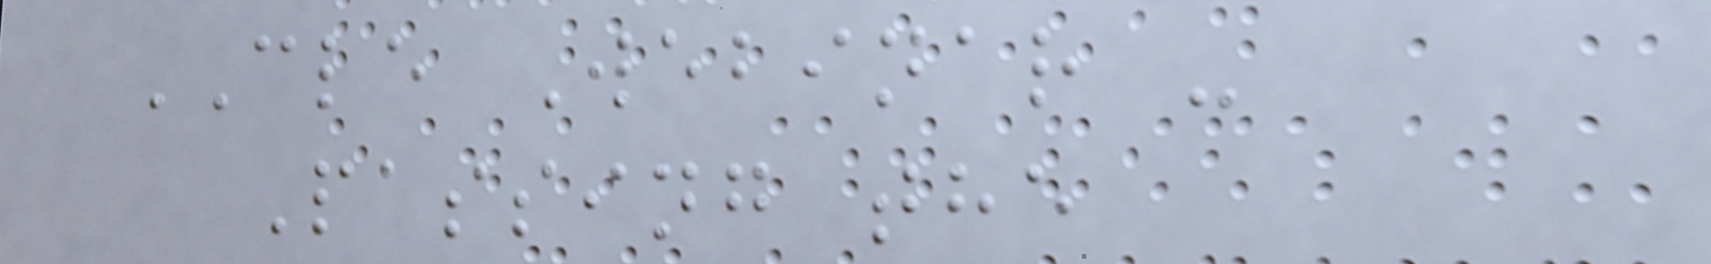CLE Webinar -
Passing the
